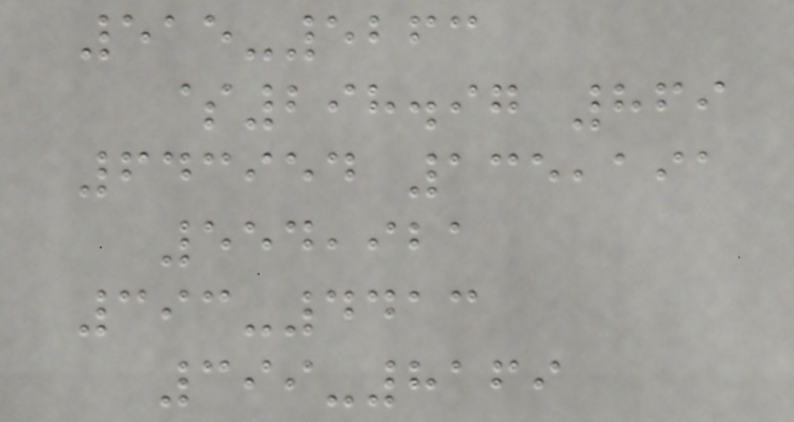515-5263
$298.97 869
643954 135,191
554,921
393-4413
399-8169
